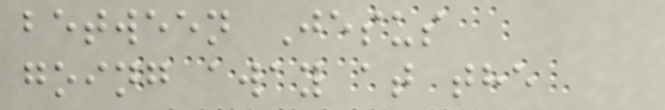between Jesus
going away at the
